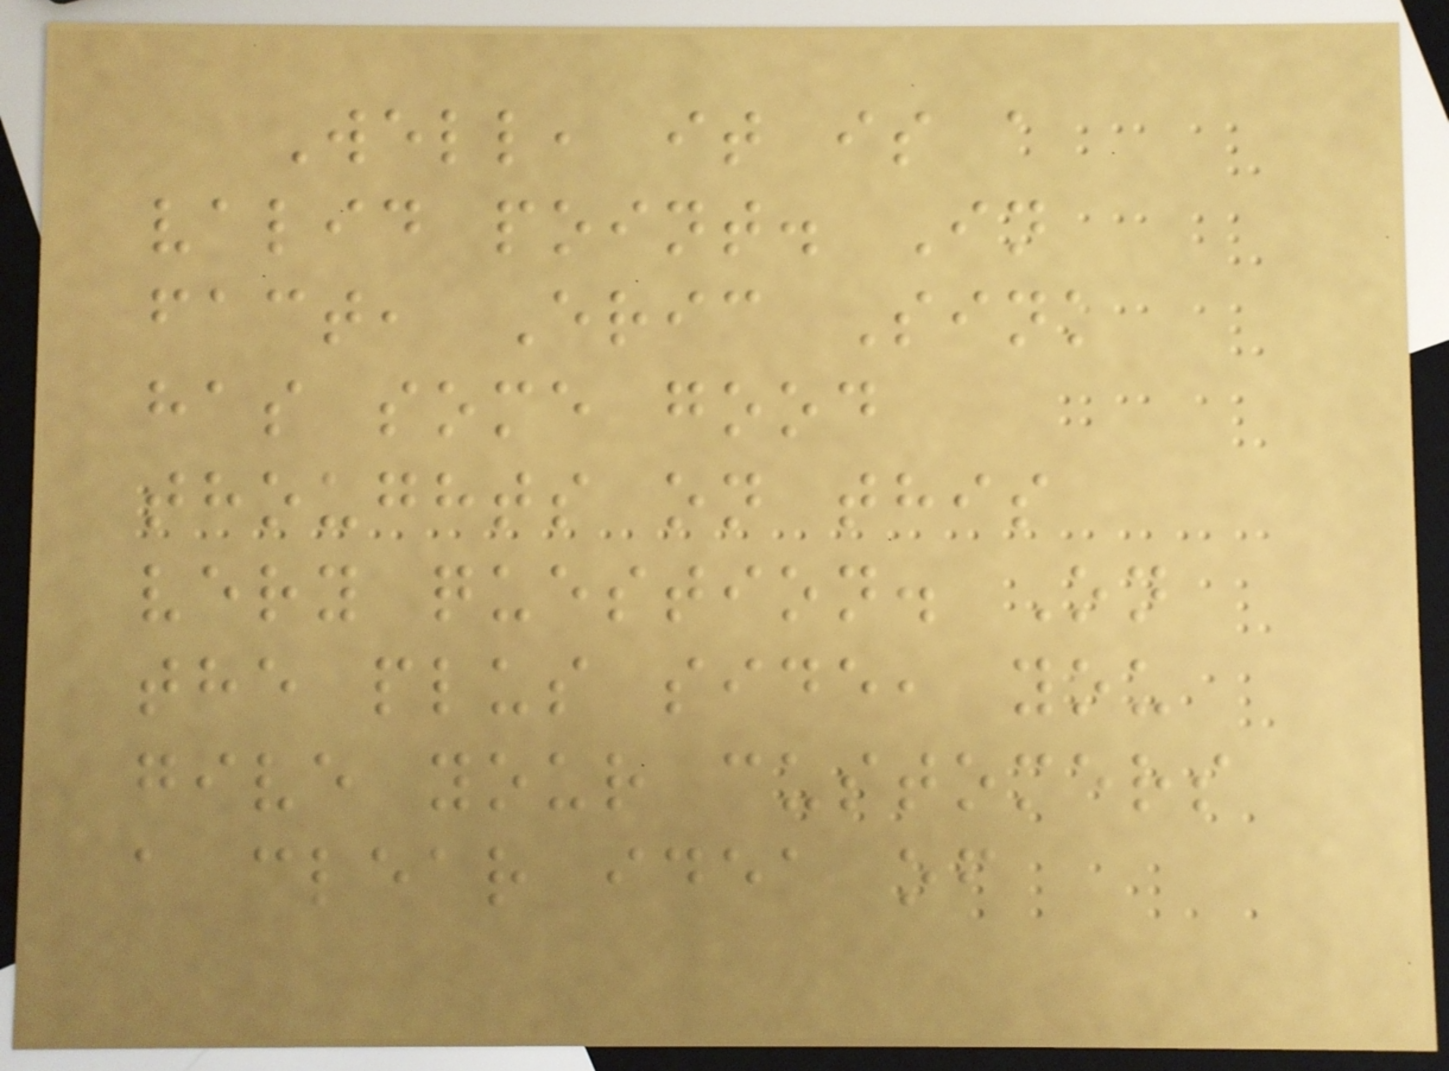Well, it is a
valid point. In
fact, Eric Sink
has some good
thoughts on this
very question. On
the plus side, you
give your customers
a clear idea of
